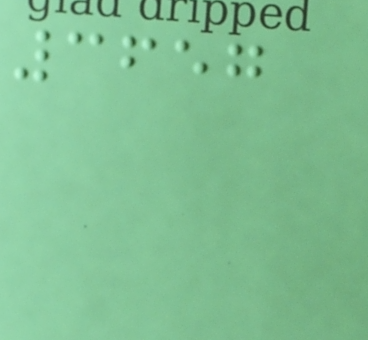3657
